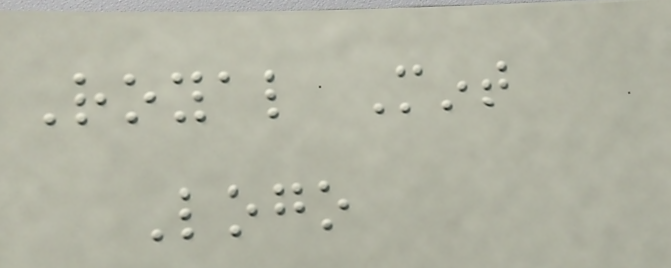Royal Mint
Logo
